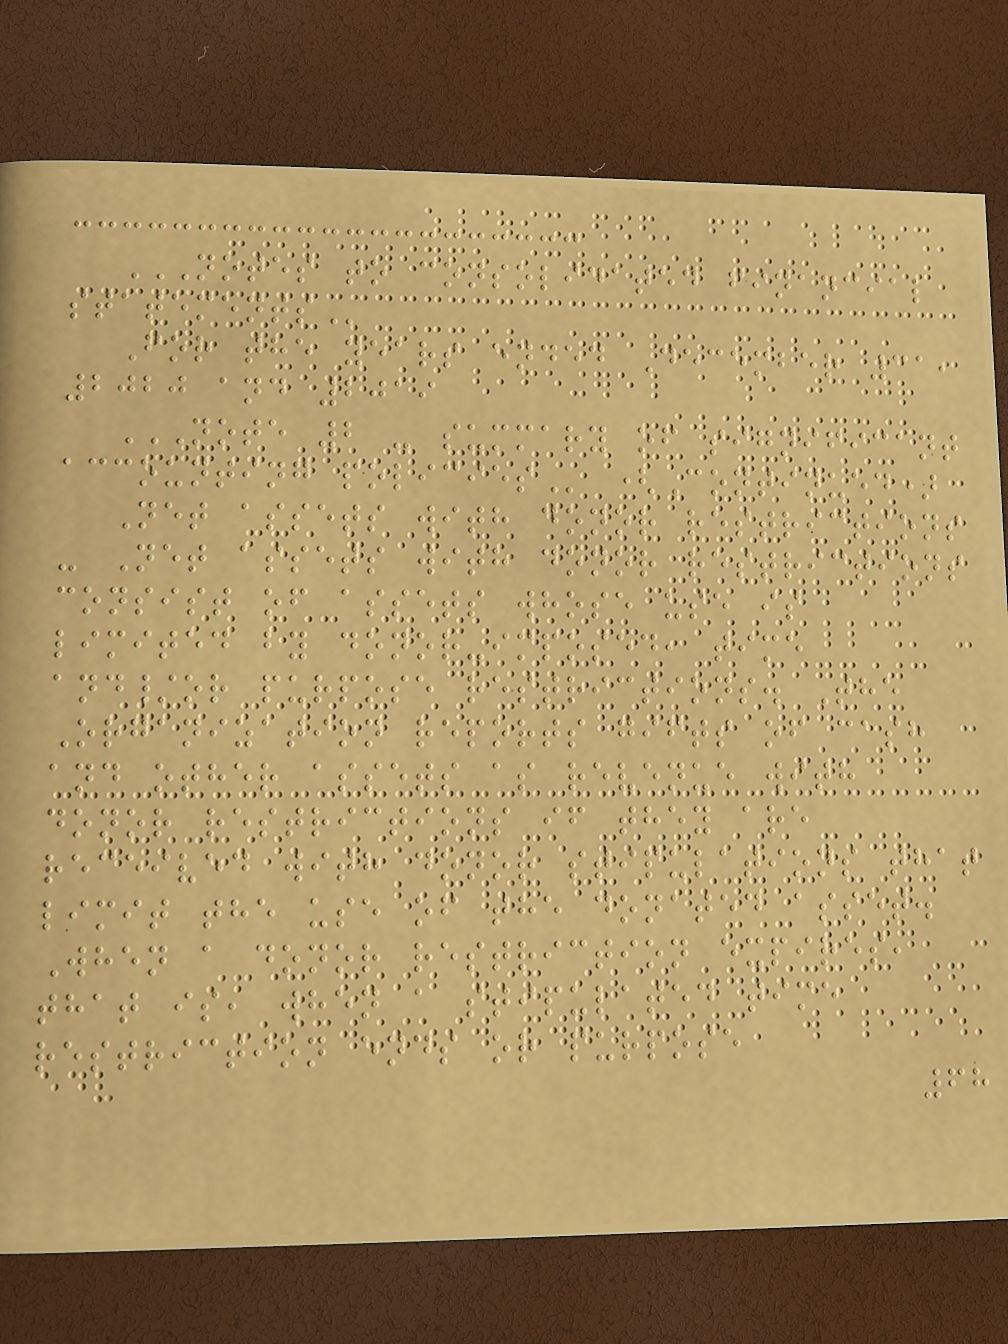NOTES TO CONSOLIDATED FINANCIAL
STATEMENTS
For the years ended December 31,
2020 and 2019
NOTE 2 - SUMMARY OF SIGNIFICANT
ACCOUNTING POLICIES (Continued)
Net assets with donor restrictions
- Net assets with donor restrictions
consist of assets whose use is
limited by donor-imposed, time
and/or purpose restrictions. The
Organization reports gifts of cash
and other assets as revenue with
donor restrictions if they are
received with donor stipulations that
limit the use of the donated asset.
When a donor restriction expires,
that is, when a stipulated time
restriction ends or purpose
68
